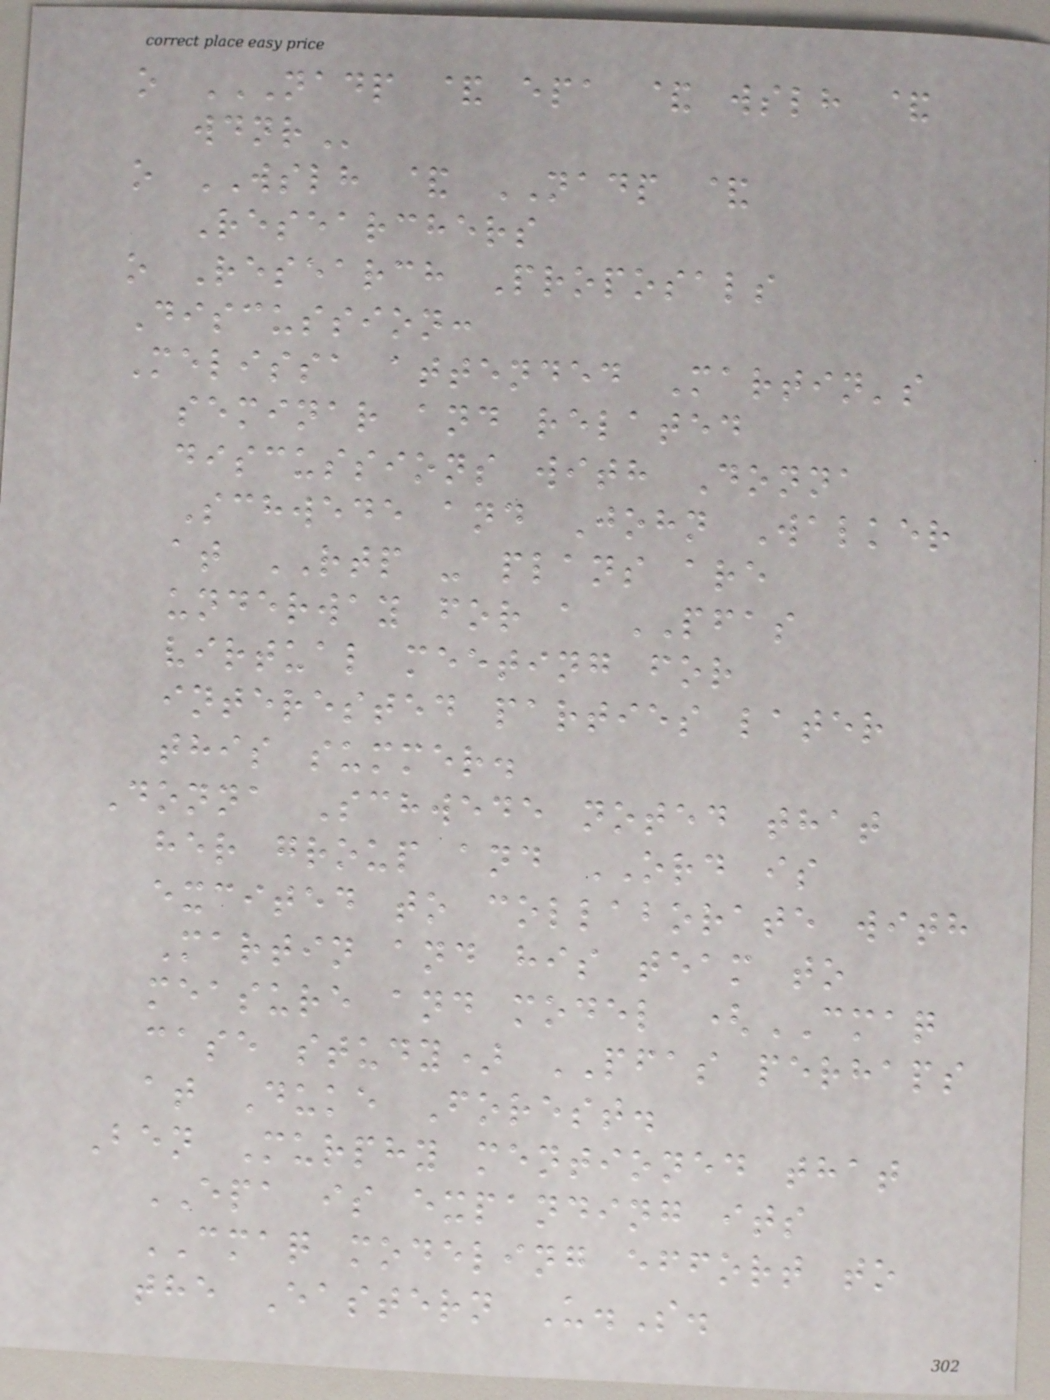o NADP & EPA & WSLH &
WDNR
o WSLH & NADP &
Researchers
o Research Proposals
Discussion:
Melissa attended Martin's
seminar and related
discussions with Donna
Schwede and John Walker
at RTP - plans are
underway for a PFAS
virtual meeting for
interested parties later
this summer.
Donna Schwede noted that
her group and ORD is
excited to collaborate with
Martin and his team to
measure and model (CMAQ
case study) PFAS perhaps
at Duke Forest.
Ben Murphy mentioned that
EPA is expanding its
CMAQ modeling effort to
the Eastern U.S.
